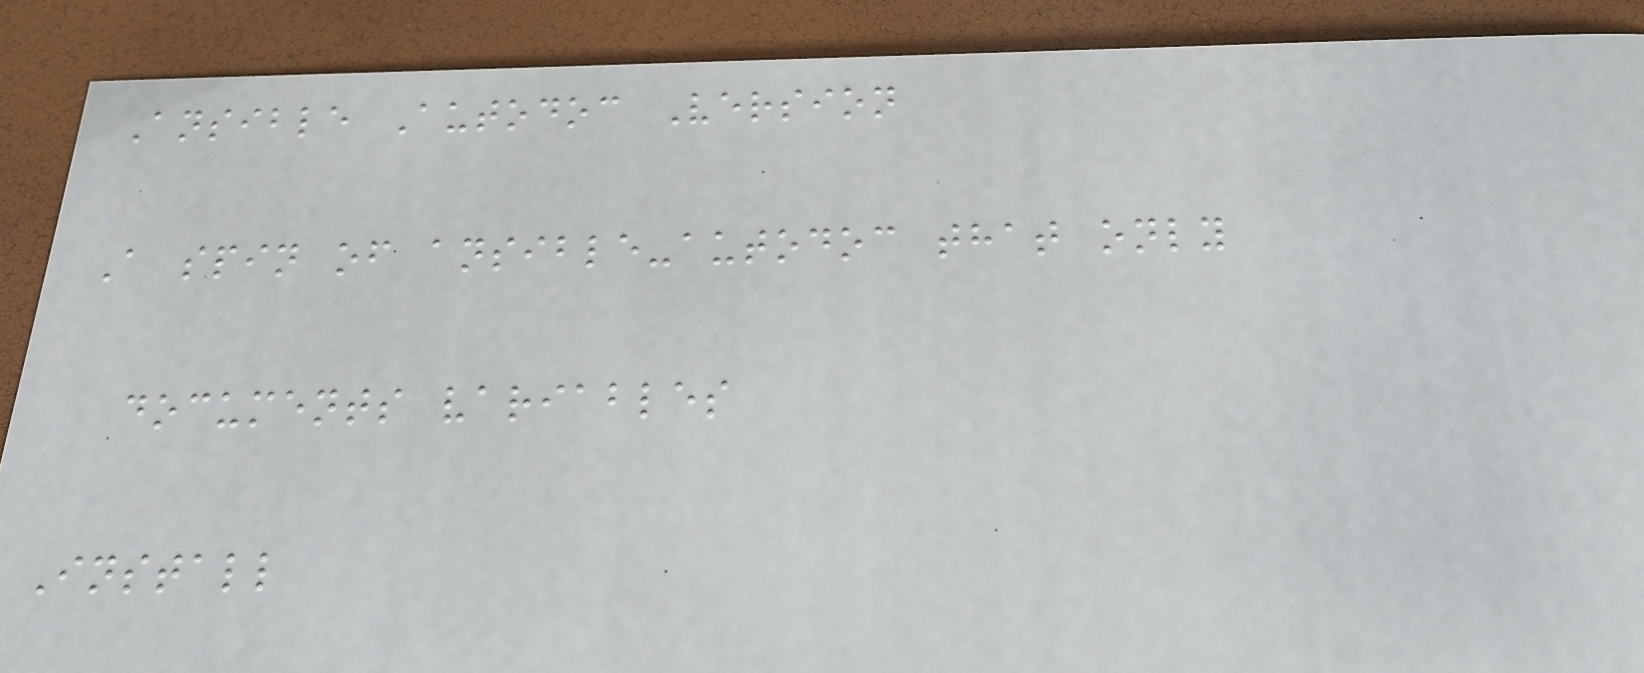Ansible Autodoc Version
A spin of ansible-autodoc that only
documents variables
Install
